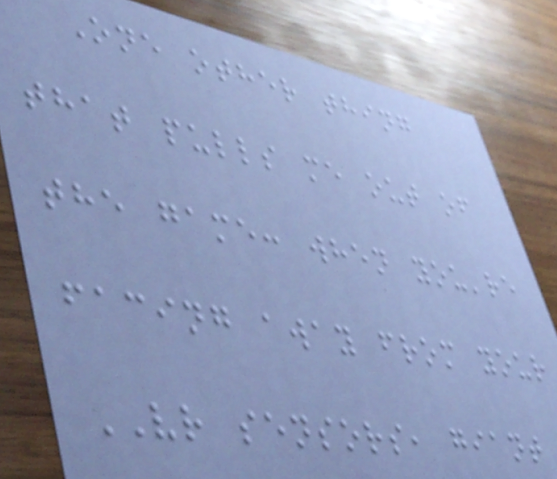One other thing
that pulls me out of
the game: when you're
facing away from your
VR sensors, giant
